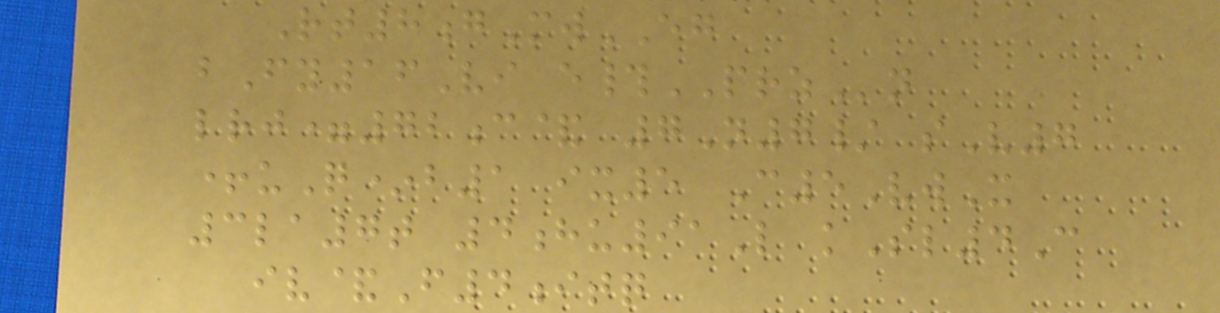Rt8gMwEG
bFy16Vi e#PRZn
lrj=72c& 7N7/ sV7
+uQ*b1 ix5 C5VwX
3la7t 4hu91L kSl4C
iv&F4itq
